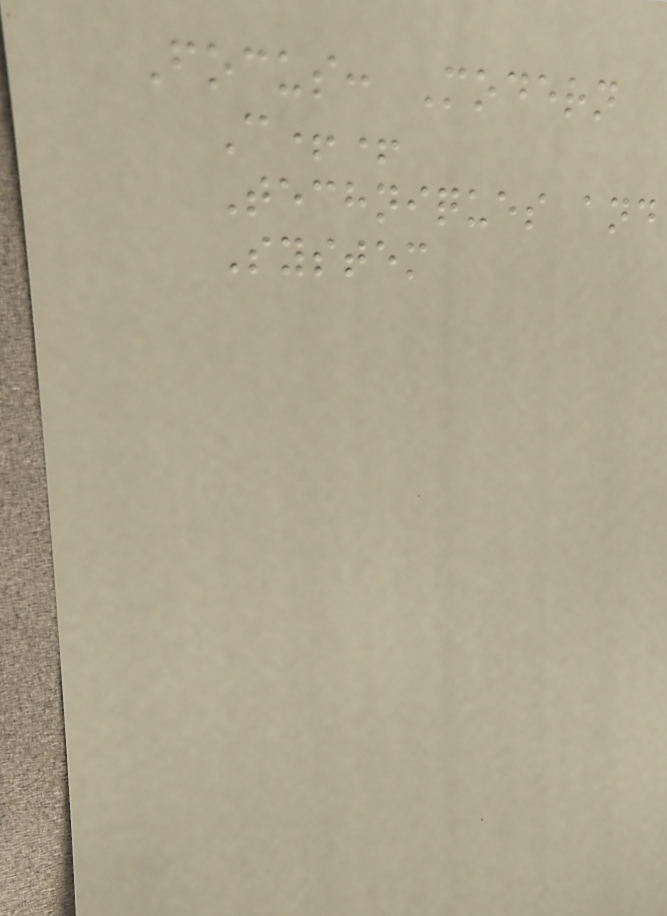Focus: Modern
C++
Techniques and
System
